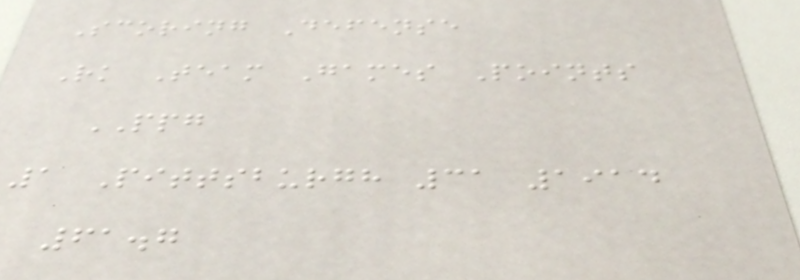Scoring Defense
Rk Team Games Points
PPG
1 Pittsburgh 31 1914
61.7
